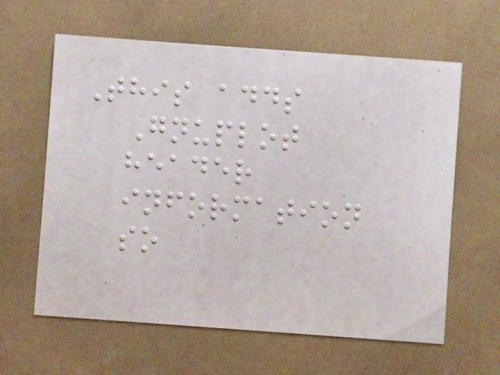This adds
Gnuplot
header
information
so
